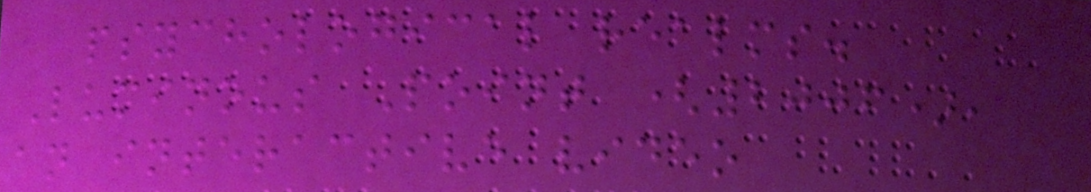psychological realms.
Luminous Point (2006),
an interactive video
